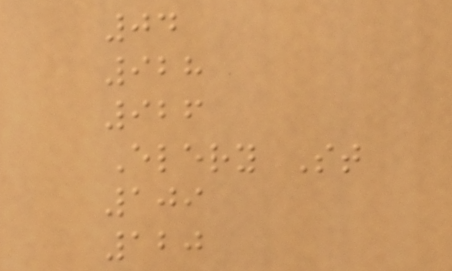04
928
926
Elery St
109
120
